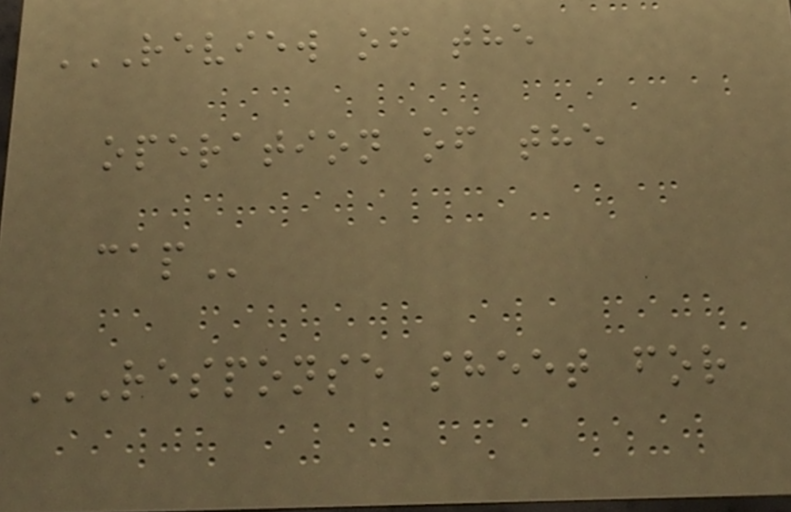REVIEW OF THE
OPERATION OF THE
CAP
RESPONSE SHEET FOR
